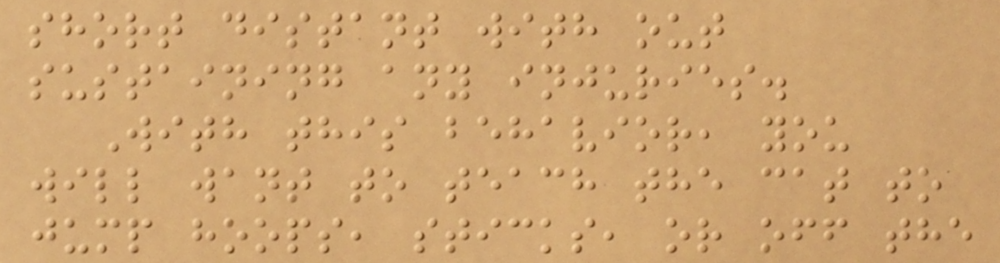short distant with out
sustaining any injuries.
With this behavior, you
will want to teach the cat to
jump hoops, sticks, or off the
